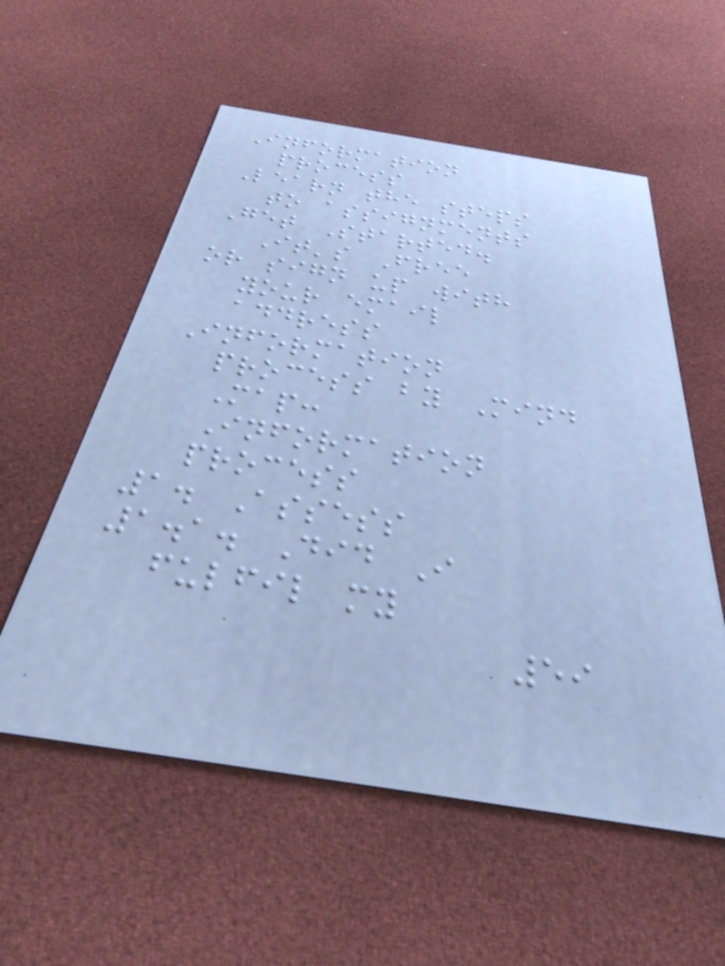Information
process
Learn the steps
to assignments
Get Started.
It's Free
or sign up with
your email
address
Information
process by Mind
Map:
Information
process
1. Assess
1.1. Did I
fulfil my
59
